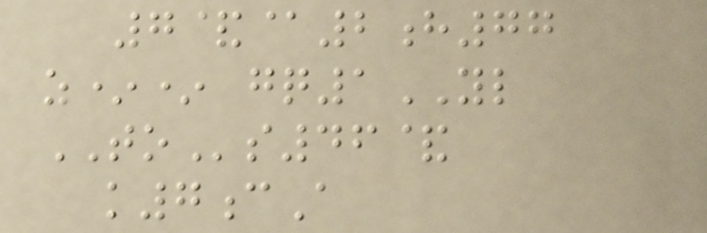7&@2h77
z** gq1YL
TOs46&
k7cA
